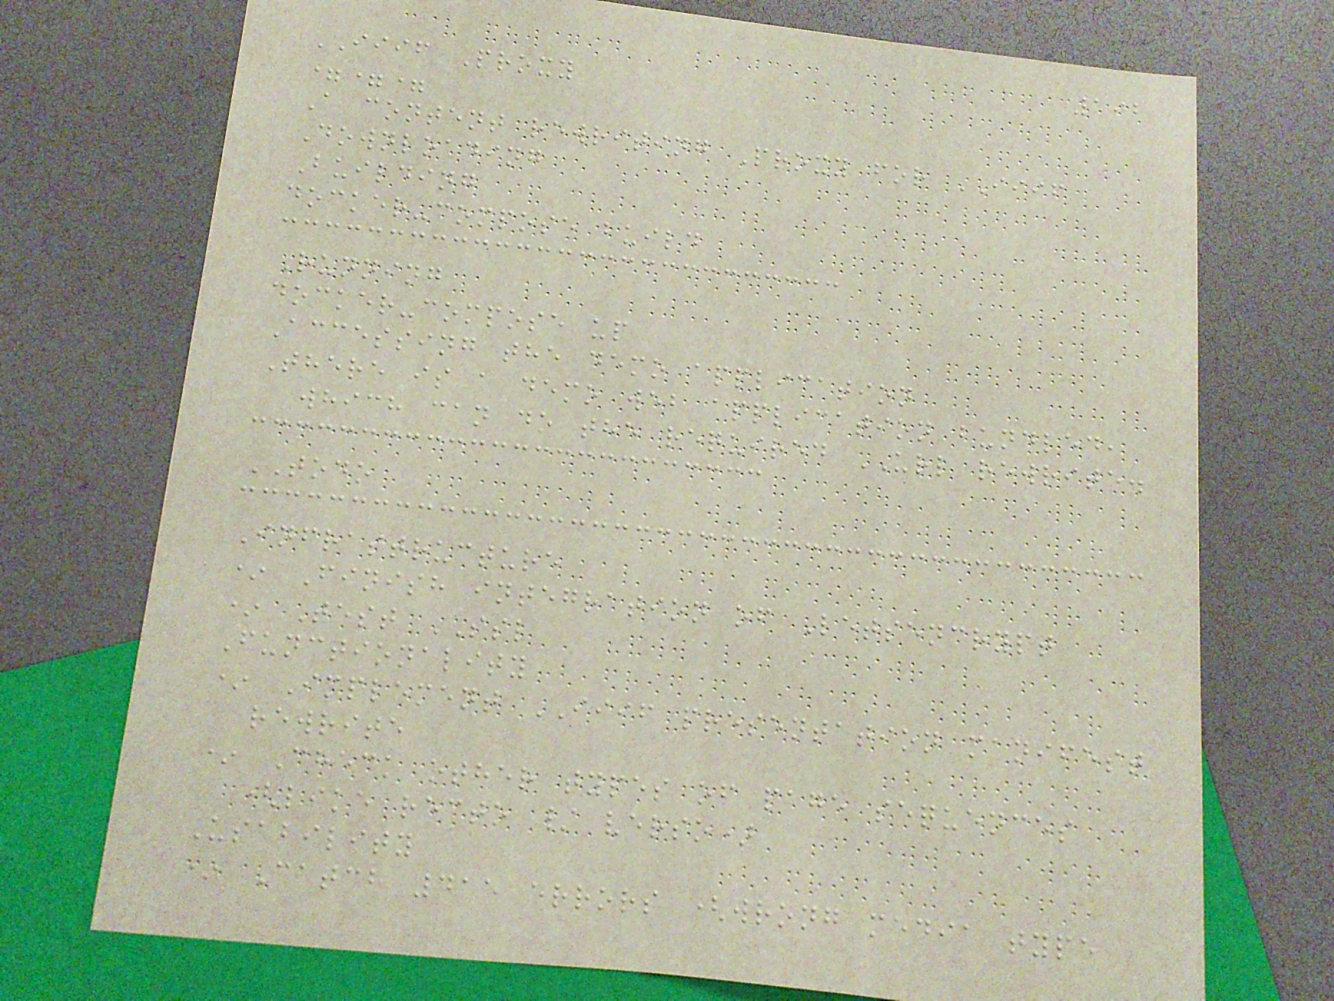192
IIIF Proxy
===
A content rewriting Proxy for IIIF
Downloading
Building
docker-compose build
Running
docker-compose up
Accessing the demo application
There is a demo web application bundled,
which can do the required URL rewrite.
TODO
Infrastructure
* Finish integration of Letsencrypt
* Test SSL
Functionality
* Implement IIIF presentation manifest
rewrite
* Check other types of page sequences
(like recto / verso)
Usability
* Catch 415 errors (wrong media type
